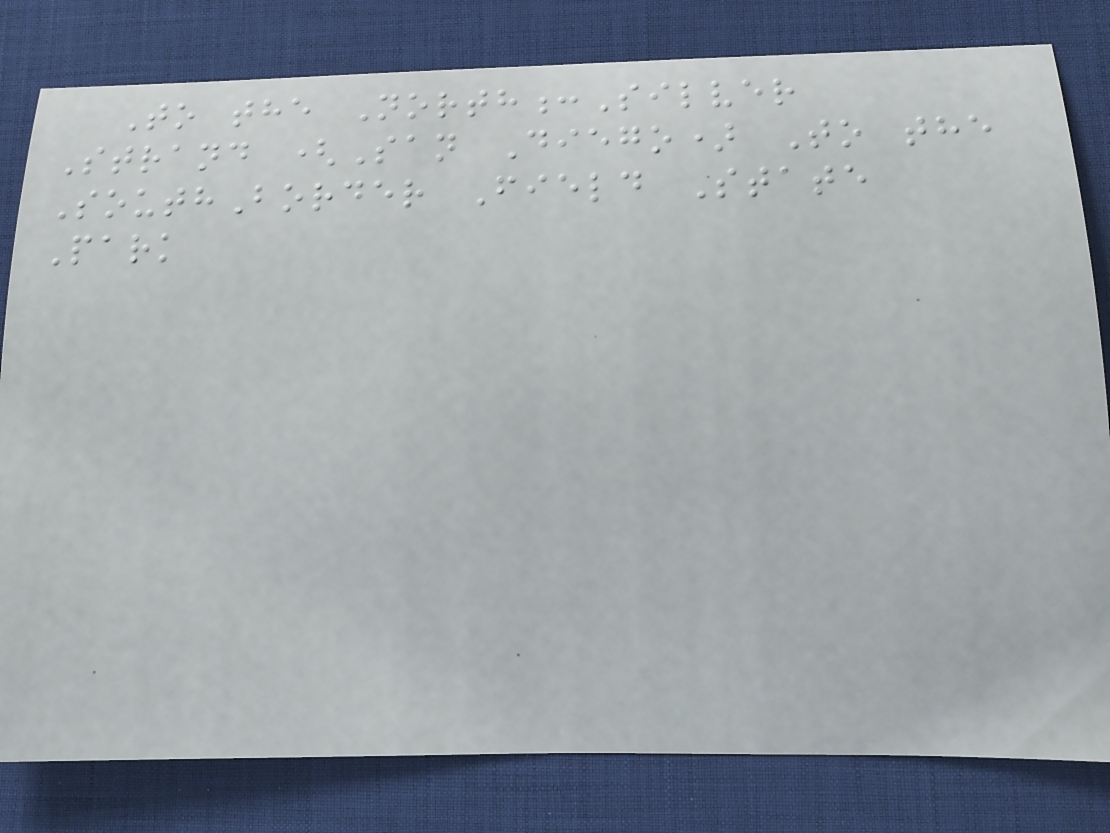To the North:Silver
Strand (San Diego) To the
SouthBorder Field State
Park
